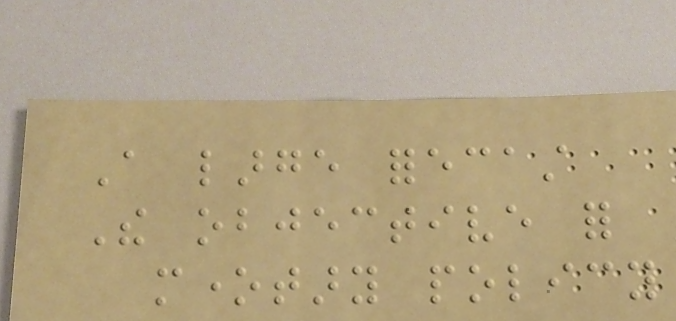A large forecast
The objective for
monetary policy
